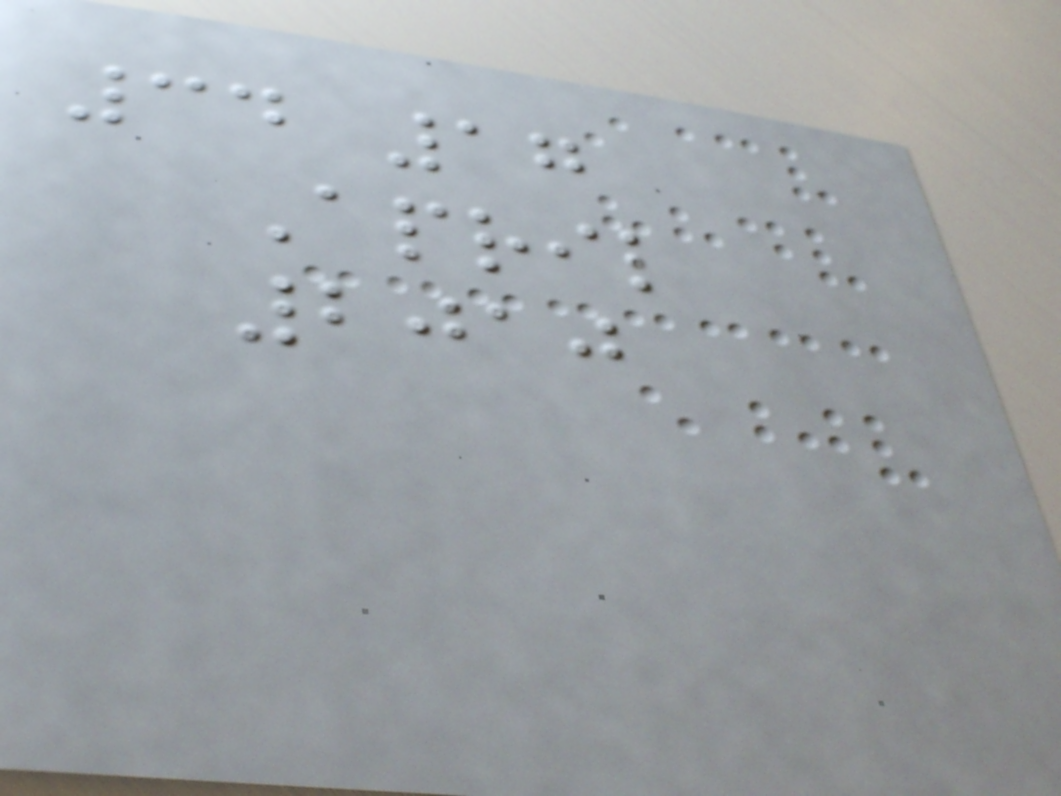34 17
April
2010
